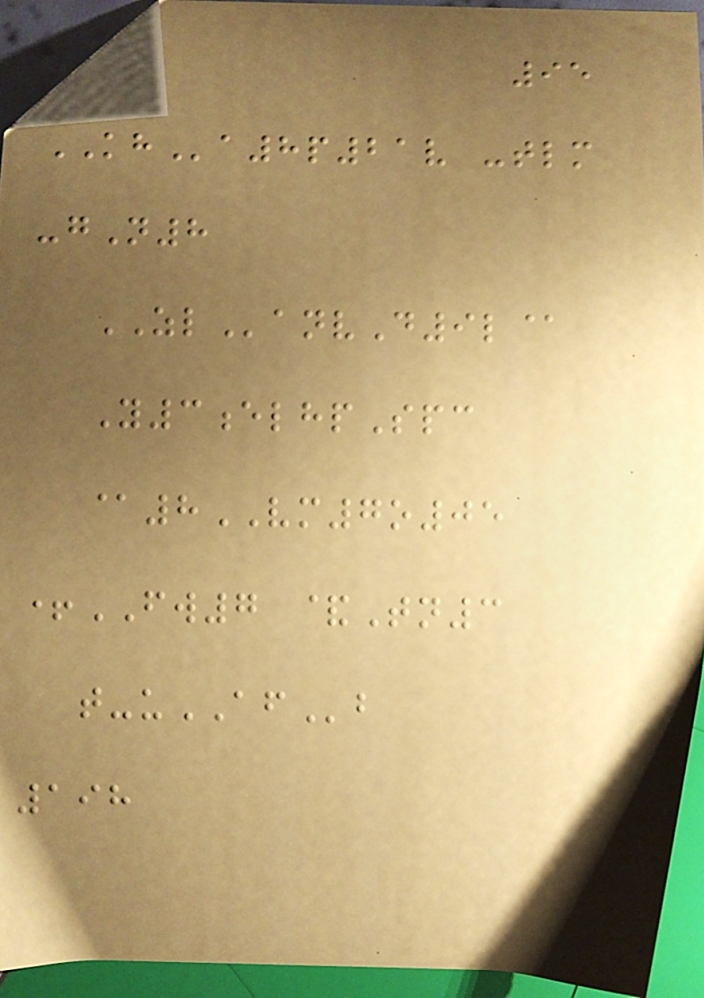95
KHa8p21v -tlm
-gN8
ZLanvD9l@
Y3elhpSpc
@8VM7o05
+FW7 &Tn3
t-uAFb
198
